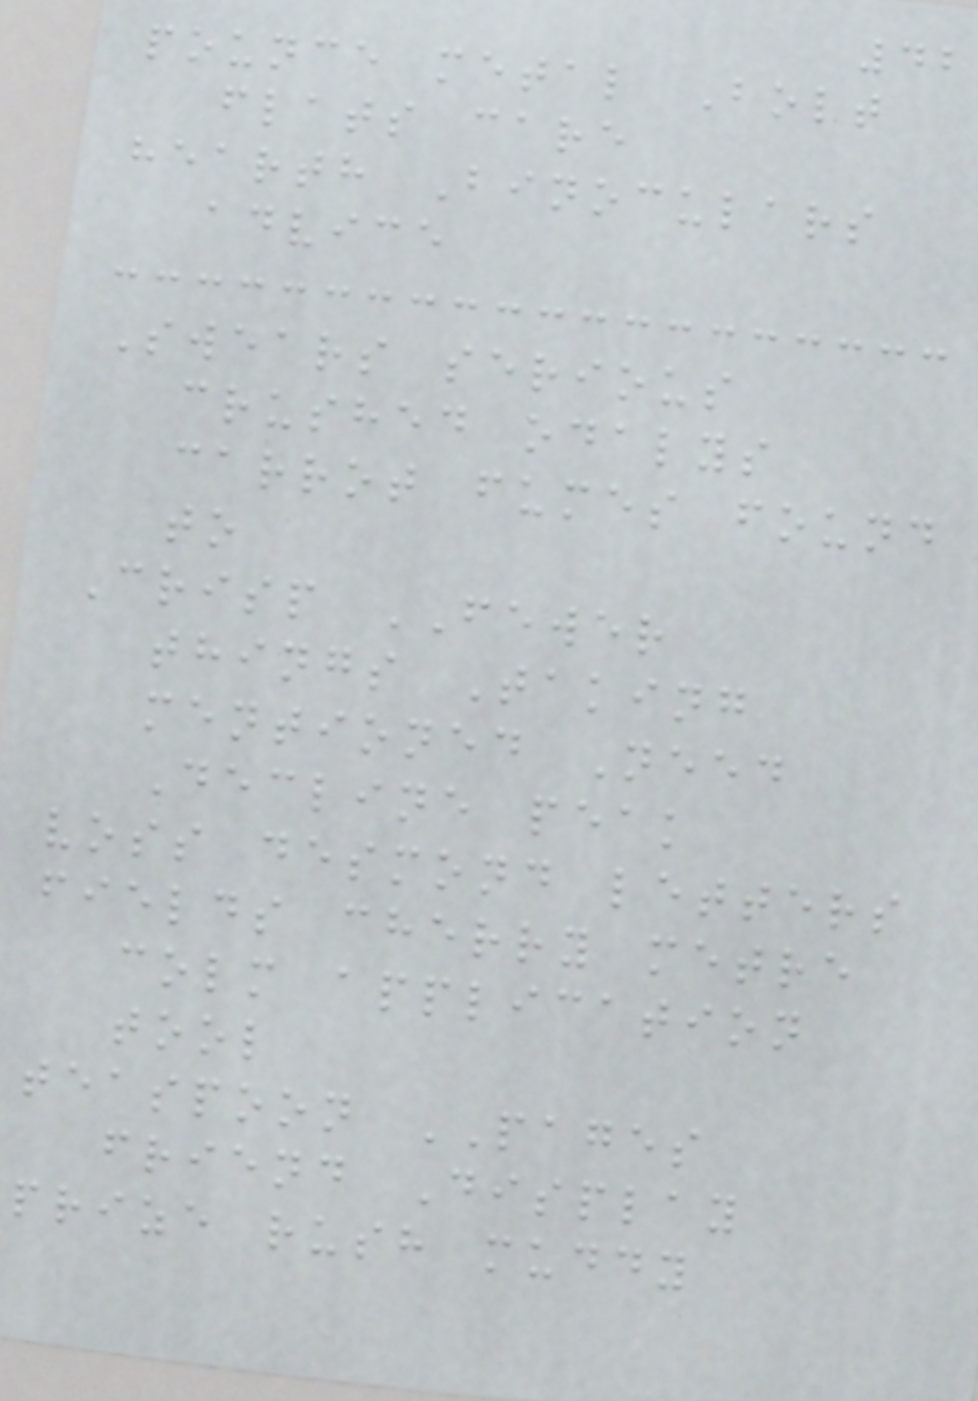42
pounce metal Bolt
flats care
hearth Binoculars
advice
Swears serious
crushed odalys
carrot fumes found
to
Crisp FEWER
things Taking
mentioned Need
Decline peak
voss desmond letters
fields cherry metre
colm application
tool
teaspoon PAGES
friend Display
prize rush muddy
